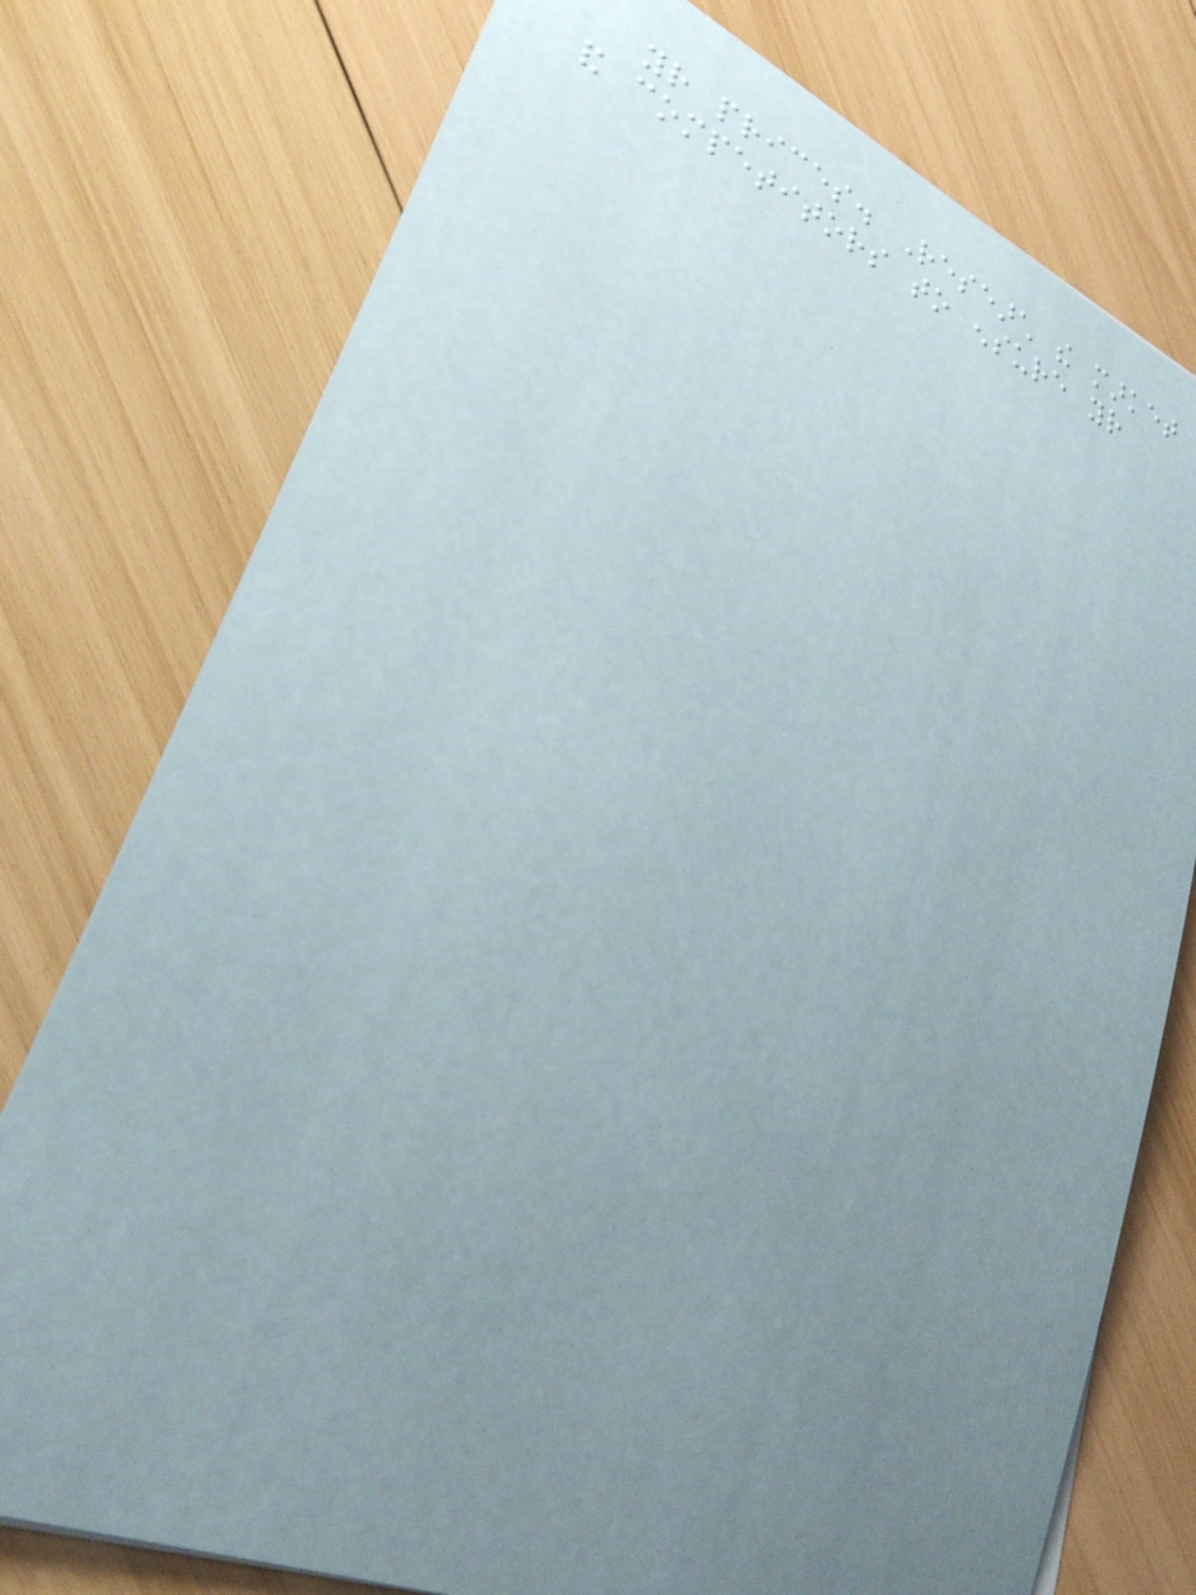your prices. Research the market
and competitors to ensure your
